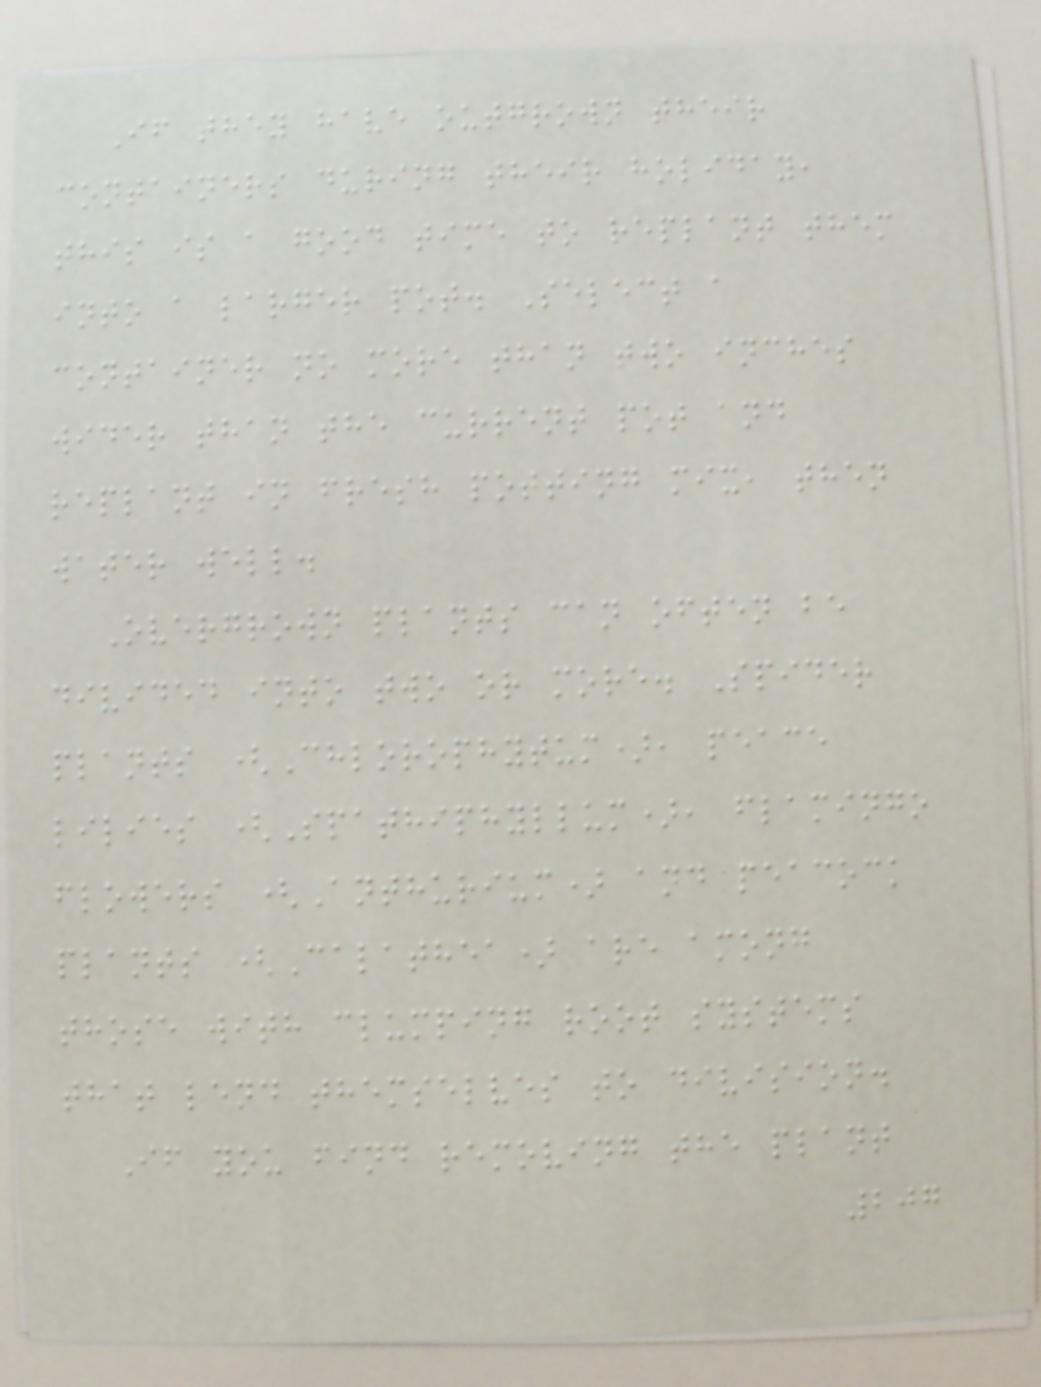If they have outgrown their
containers during their holiday,
this is a good time to replant them
into a larger pot. Select a
container no more than two inches
wider than the current pot and
replant in fresh potting mix, then
water well.
Overgrown plants can often be
divided into two or more. Spider
plants (Chlorophytum), peace
lilies (Spathiphyllum), flamingo
flowers (Anthurium) and peacock
plants (Calathea) are among
those with clumping root systems
that lend themselves to division.
If you find removing the plant
207
